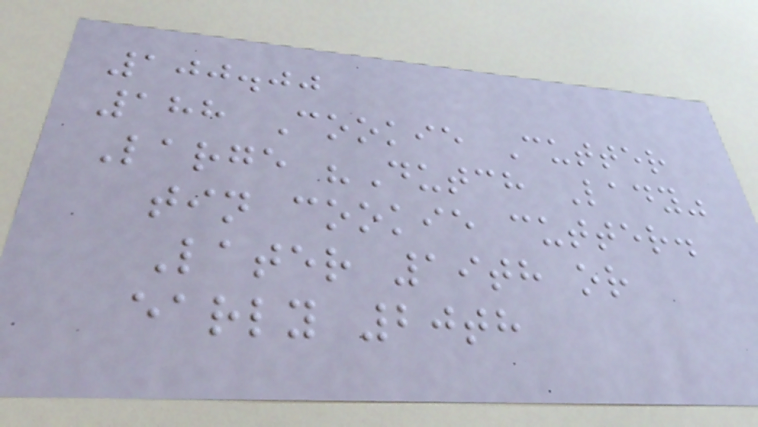100.00
188 Cookie Cutter
Large "Dutch Lady"
tin cookie cutter.
Later 19th or
early 20th
